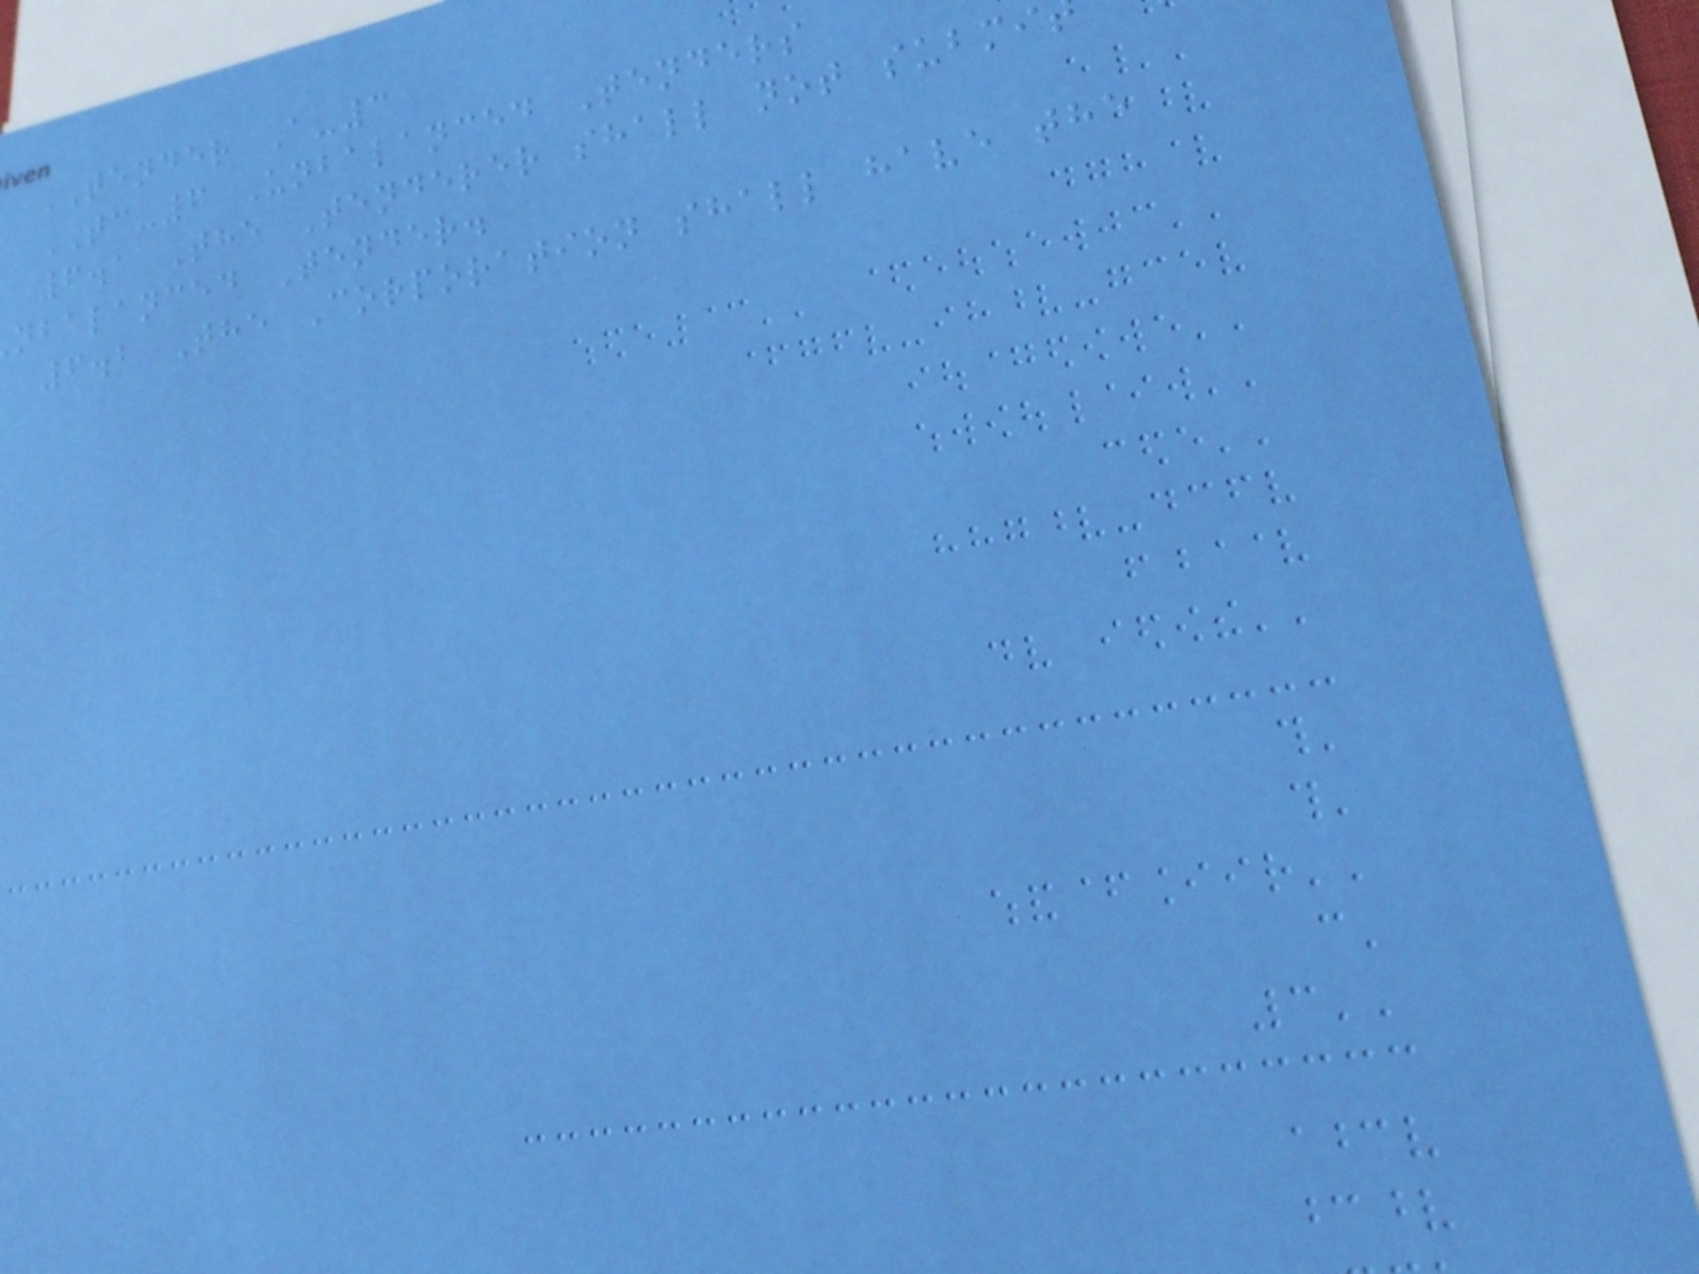TENDER A-3
TC-6 Unbalanced Tenders
6.1 The Tenderer shall not submi
nbalanced Tender.
6.2 The Corporation shall have the
